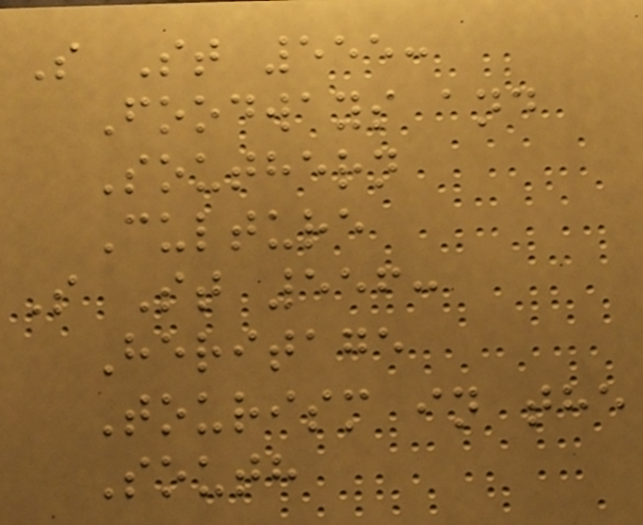S St 555:
Foodways and
Southern
Culture
S St 556:
Heritage
Tourism in the
South
